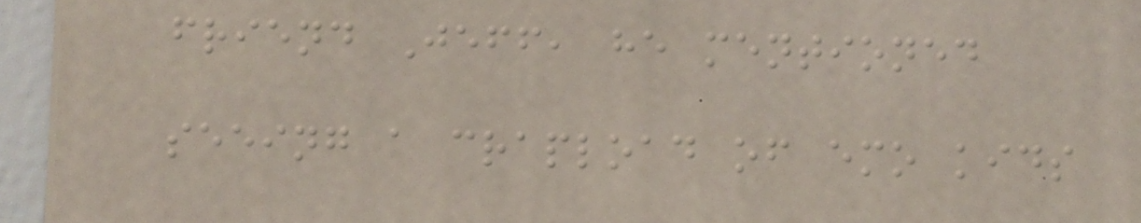friend Jeff, he mentioned
seeing a crapload of emo kids
